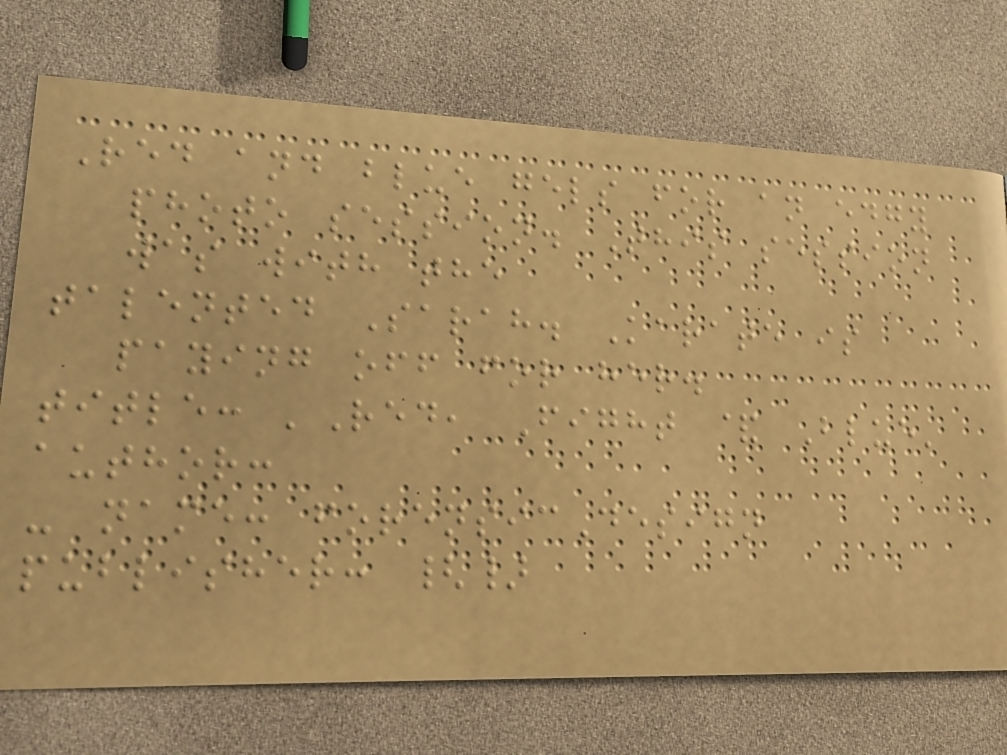Red and blue gels for an edgy
photo session. This session
was with the
talented Sarah. Karate is
paying off for her.
title: 'Red, Fight & Blue'
author:
- name: forensicDesign
publisher: {}
